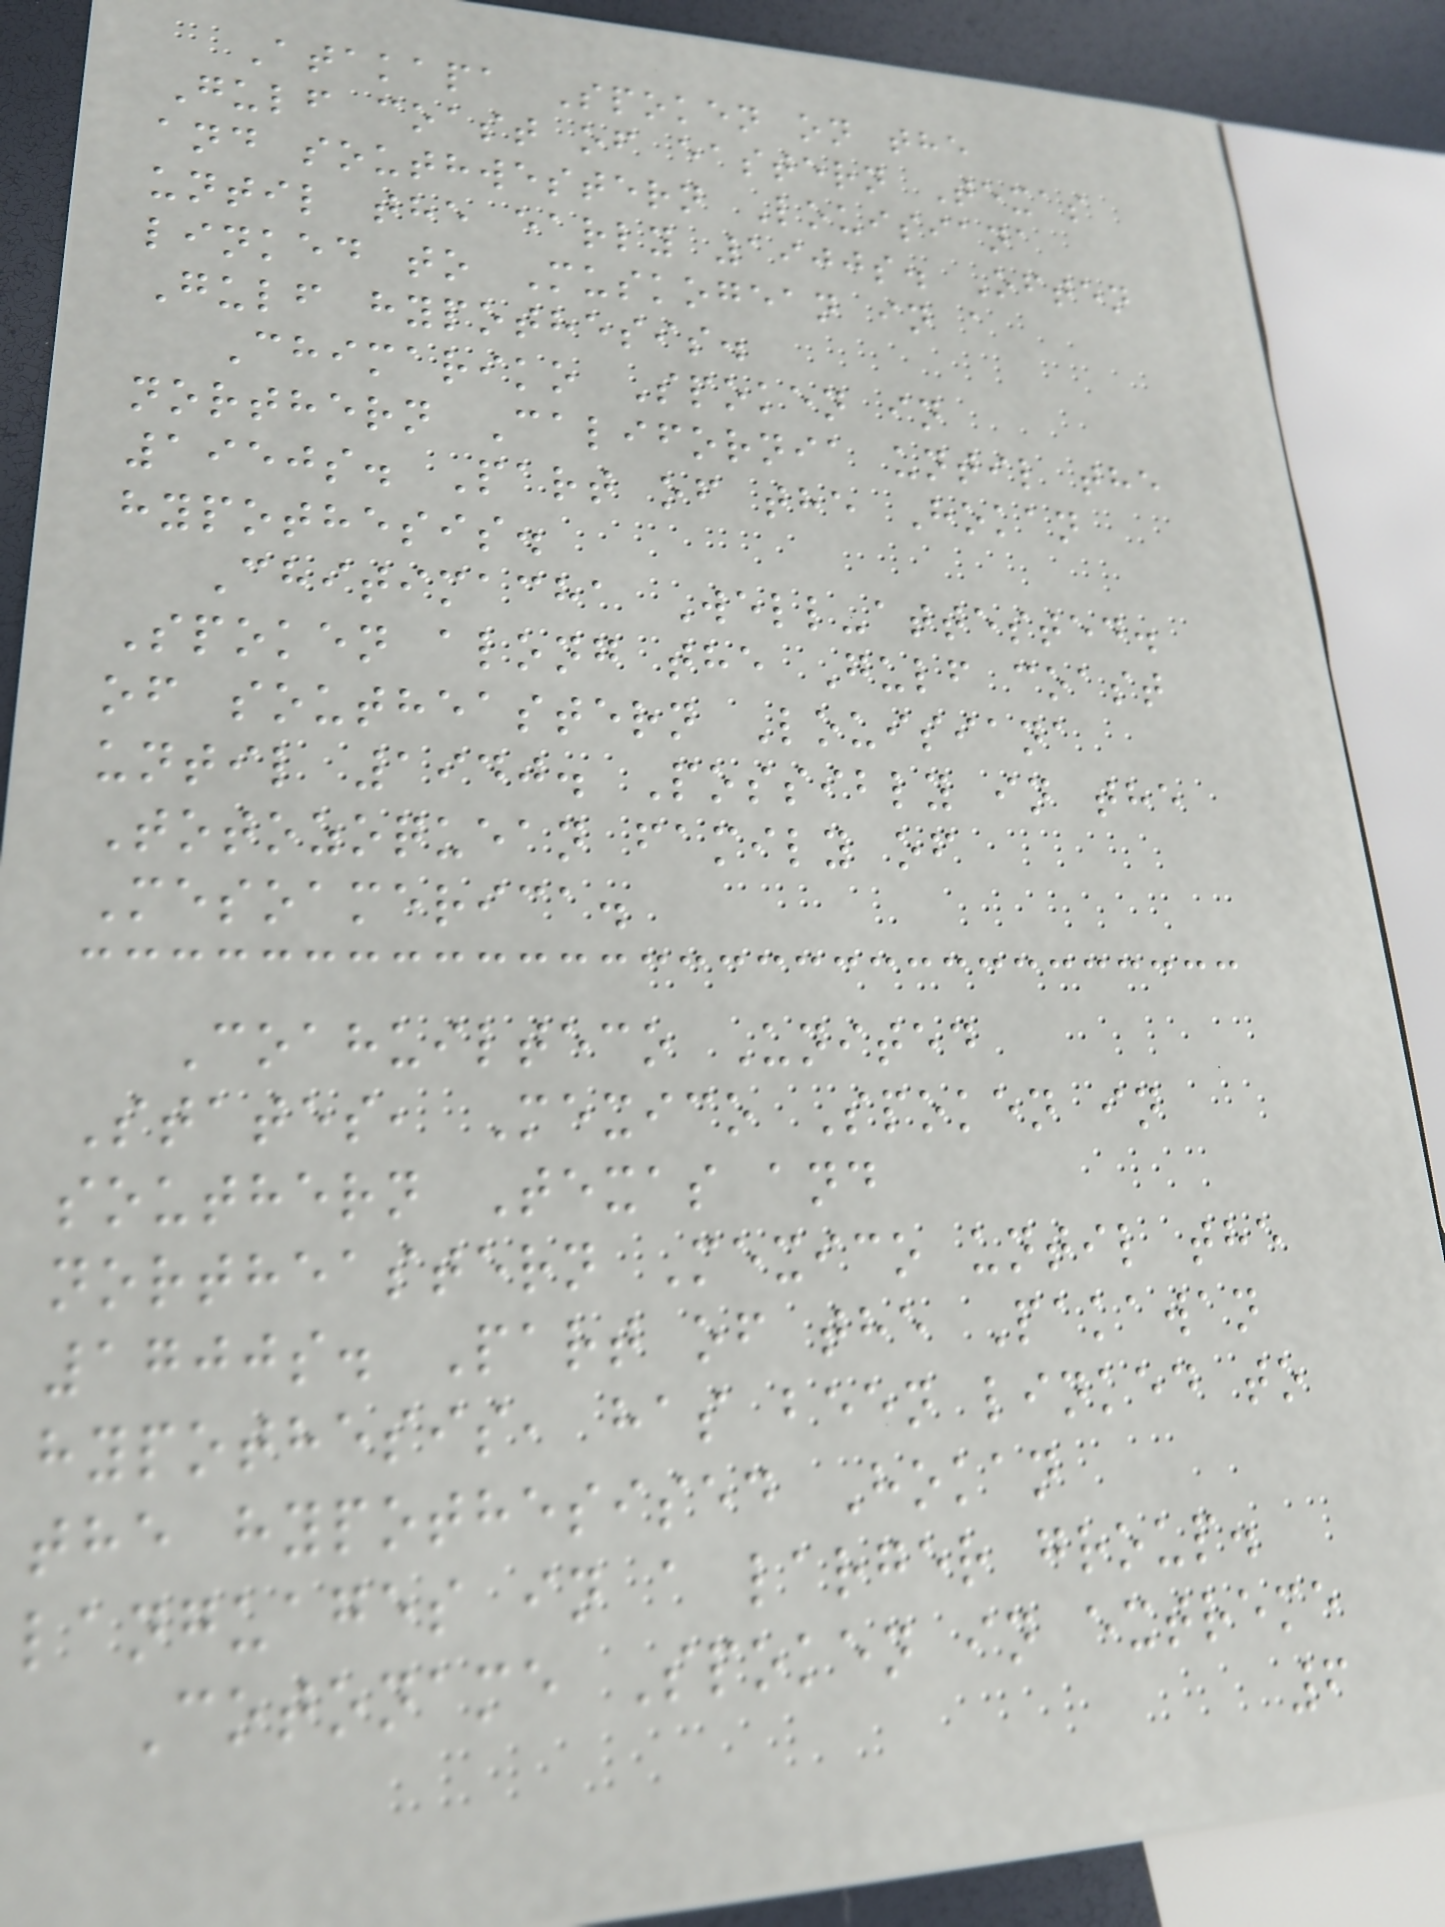Atakapa Spoken on the
Gulf coast of eastern Texas
and southwestern Louisiana
until the early 1900s. Often
linked to Muskogean in a
Gulf hypothesis.
Chimariko Spoken in
northern California until the
1950s. Part of the Hokan
hypothesis.
Chitimacha Well-attested.
Spoken along the Gulf coast
of southeastern Louisiana
until 1940. Possibly in the
Totozoquean family of
Mesoamerica.
Coahuilteco United
States, Mexico Spoken in
southern Texas and
northeastern Mexico until the
1700s. Part of the Pakawan
hypothesis, has been linked to
the hypothesised Hokan
languages in a larger group.
Cotoname Spoken in extreme
6
